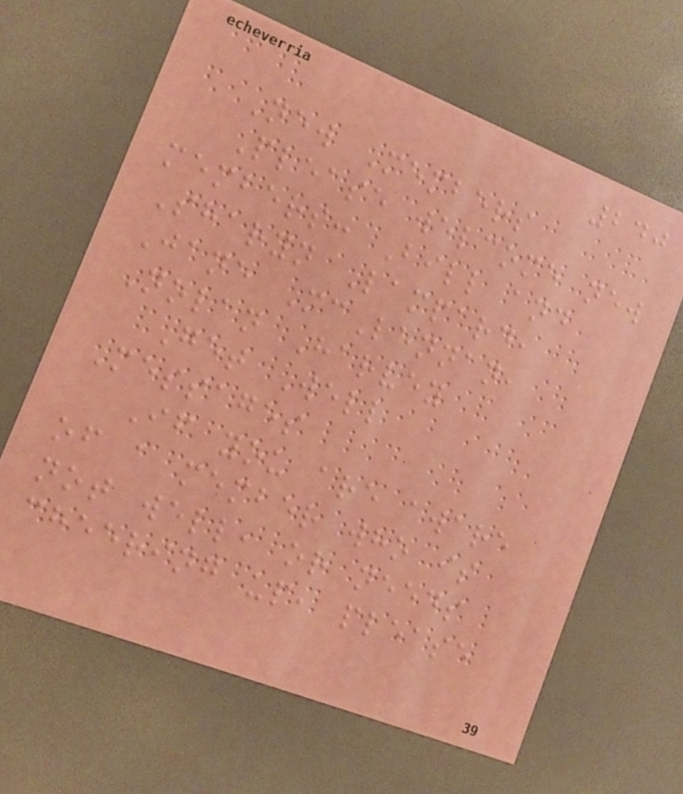240
New Members
Please welcome new
members: Bill and
Sharyn Lampard,
Jane McLennan,
Nolan Harvey
Get Well
Messages
If you are aware
of a member who is
not well, or needs
cheering up, please
